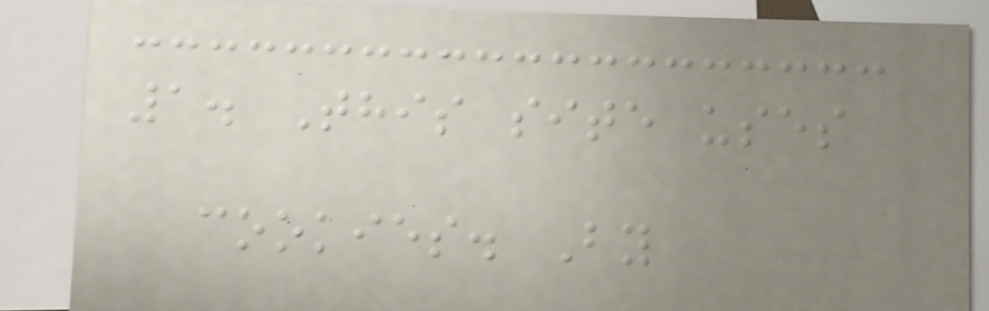1. This site uses
cookies. By
